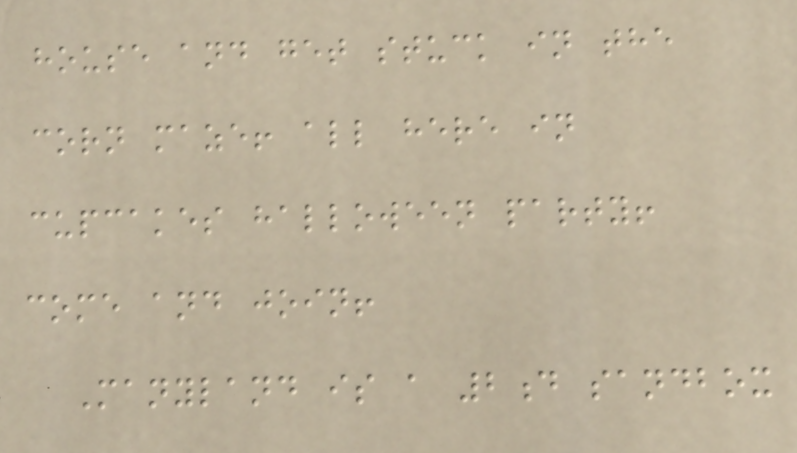house and get stuck in the
corn maze! all here in
cupcakes halloween party!
come and join!
Manyland is a 2d sandbox
